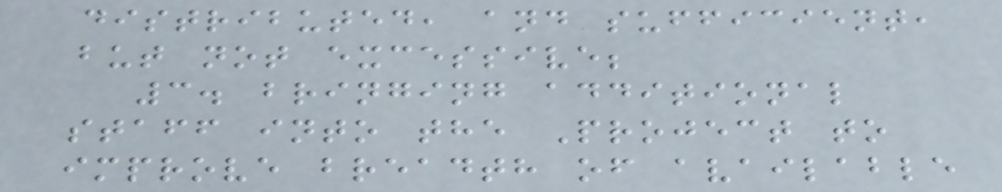distributed, and sufficient,
but not excessive;
3. bringing additional
staff into the Project to
improve breadth of available
